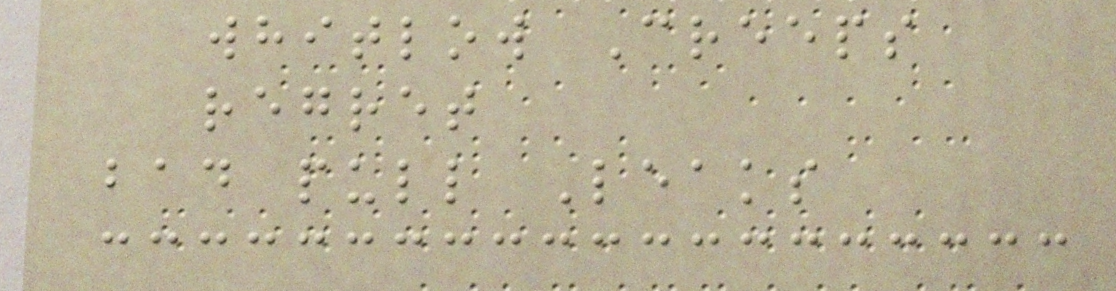whitlow Creeps
regret
bad pull Leaks
